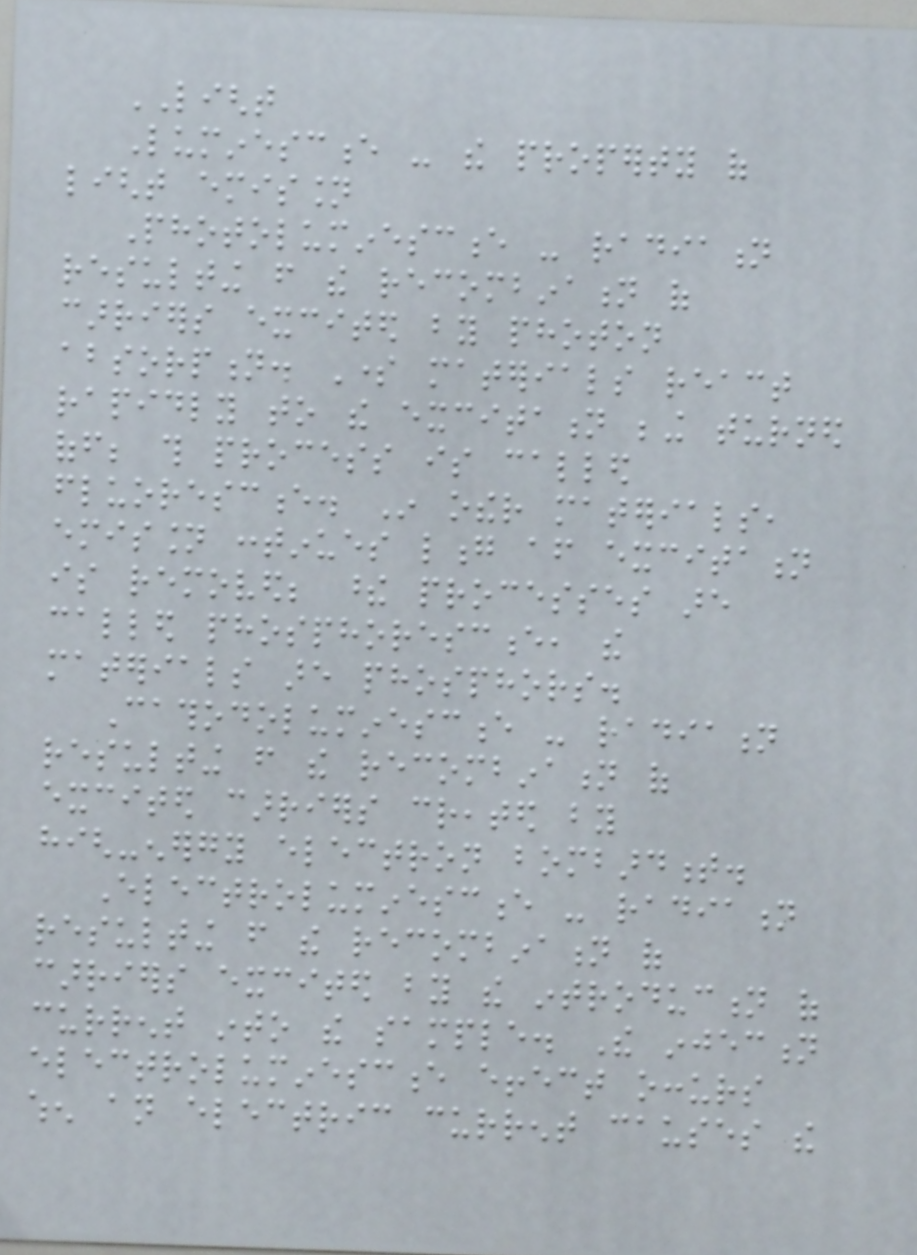LIGHT
Luminescence - the property of
light emission
Photoluminescence - radiation
resulting from the recombination of
carriers excited by photon
absorption. Some materials react
rapidly to the excitation being turned
off; this process is called
fluorescence. In other materials,
emission continues long after excitation
is removed; these processes are
called phosphorescence, the
materials are phosphors.
Cathodoluminescence - radiation
resulting from the recombination of
excited carriers created by
high-energy electron bombardment.
Electroluminescence - radiation
resulting from the recombination of
carriers excited by the introduction of
current into the sample. The injection
electroluminescence effect occurs
when an electric current causes the
